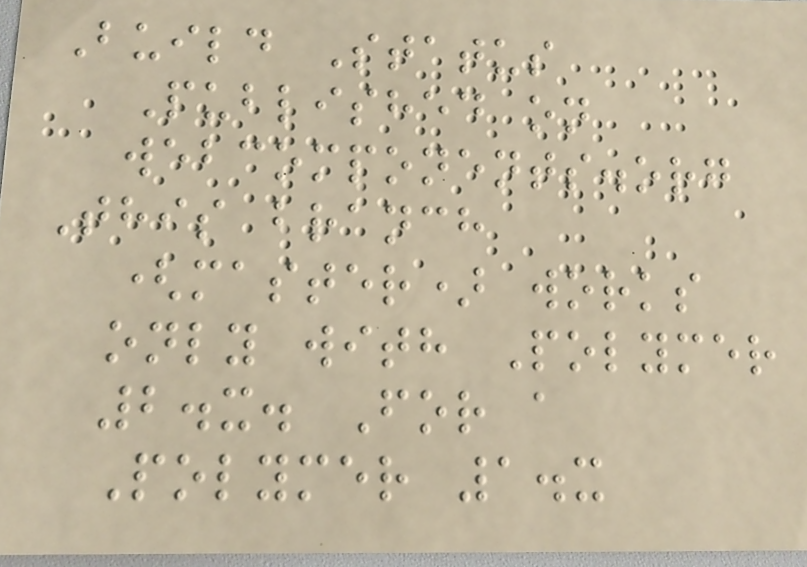Build Status
Published on
webcomponents.org
This branch
(master) works
only with Polymer
2.x. For a
Polymer 1.x
